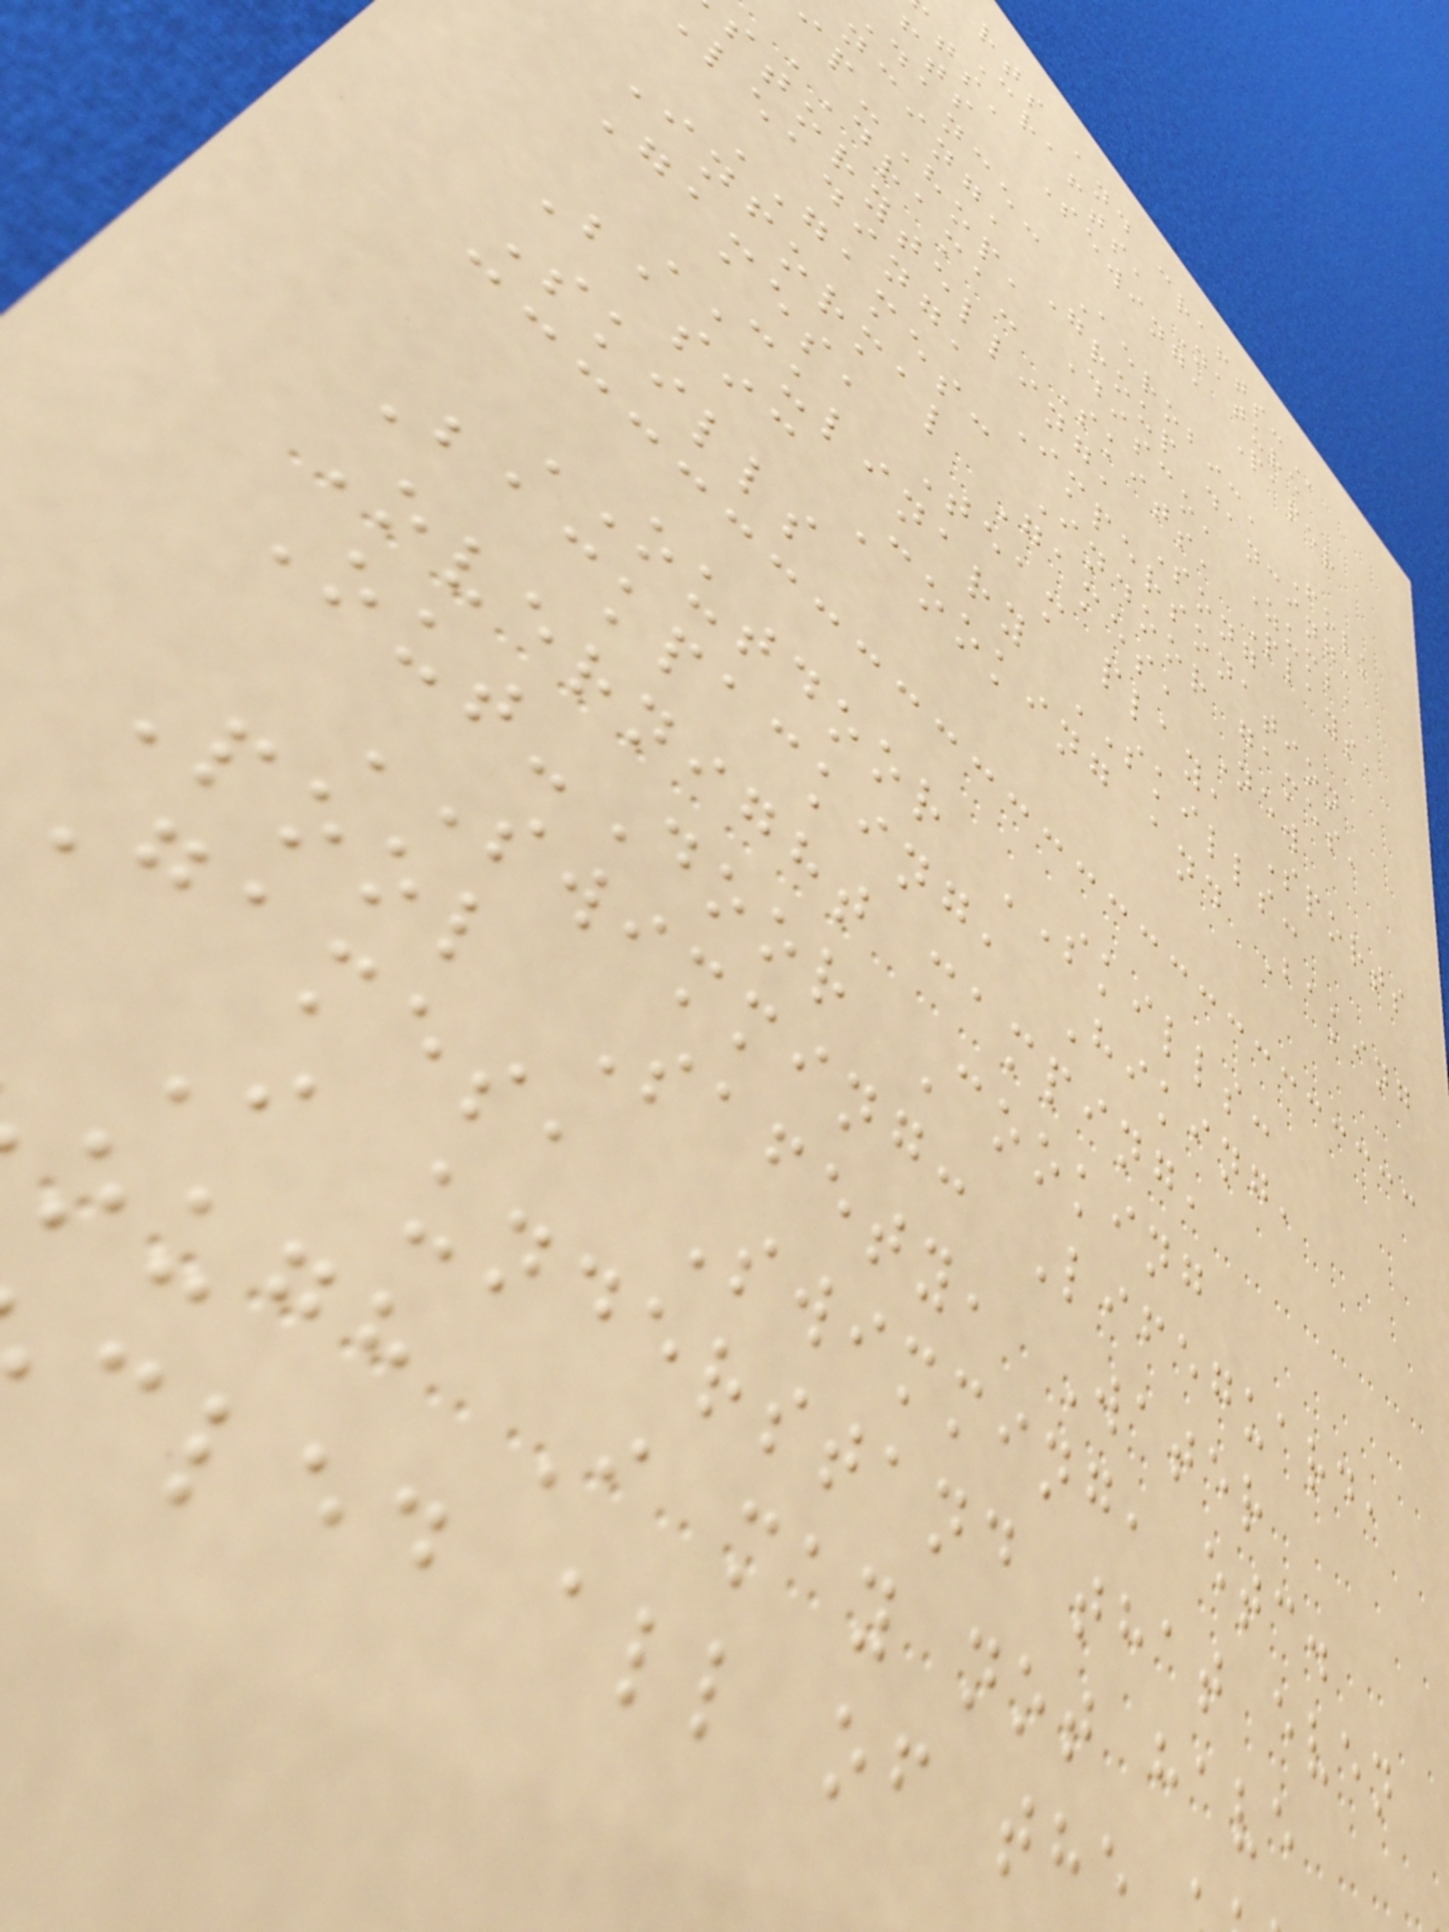rts and
Crafts, Nature
ts, Sewing, Paper
dance: Aerobic, Folk
ncing, Group dancing,
ip-Hop, Disco, Zumba
DRAMA: Skits, Plays,
storytelling, Song
leading, Impersonation
GAMES: Indoor games,
Informal Games, New
Games, Team play, Sports
CULINARY SKILLS:
Basic Cooking and Baking
Skills
OUTDOOR SKILLS:
Backpacking, Hiking,
Overnight camping,
Out-Door Cooking
SWIMMING: Lifeguard,
Pool Safety, Water
Games, Swimming, etc.
I understand that even
ough I may not have
cled all of the
